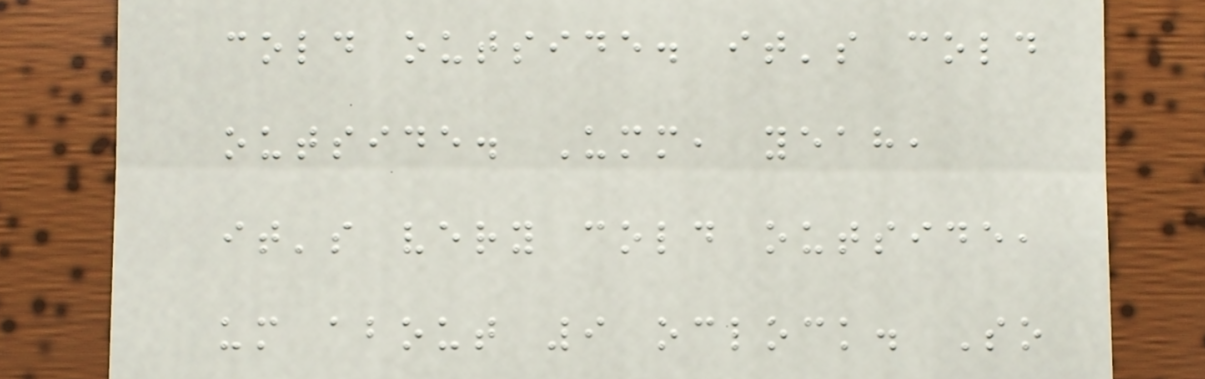cold outside. it's cold
outside. Umm, yeah,
it's very cold outside,
um about 9 oclock. So
